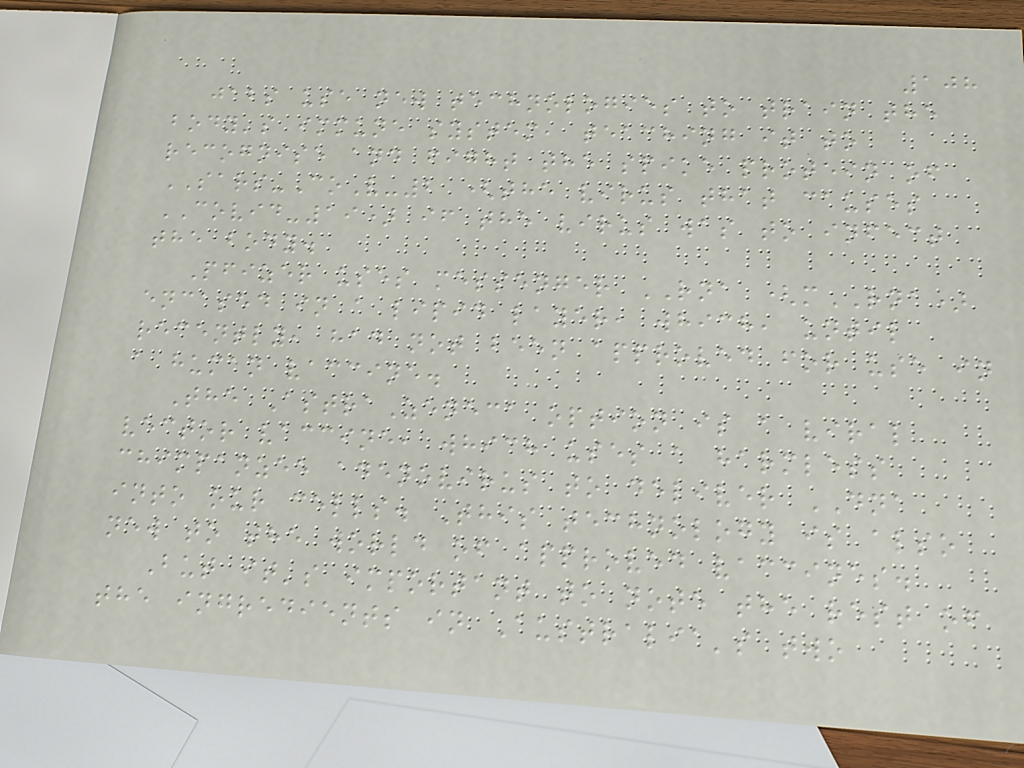108
jabs use new technologies to train the
body's immune system, teaching it to
recognise and fight the spike protein of
SARS-CoV-2 (the virus that causes
COVID-19) if the virus was to infect
the body.
Pfizer uses messenger RNA (mRNA)
encased in a lipid layer, which, until
recently, had not been approved for use in
a human vaccine.
The AstraZeneca option is a viral
vector vaccine, which uses a harmless
chimpanzee adenovirus to deliver DNA
into our cells. This technology is also
new to the world of approved vaccines.
But it's important to note the rest of
the ingredients in Australia's two
